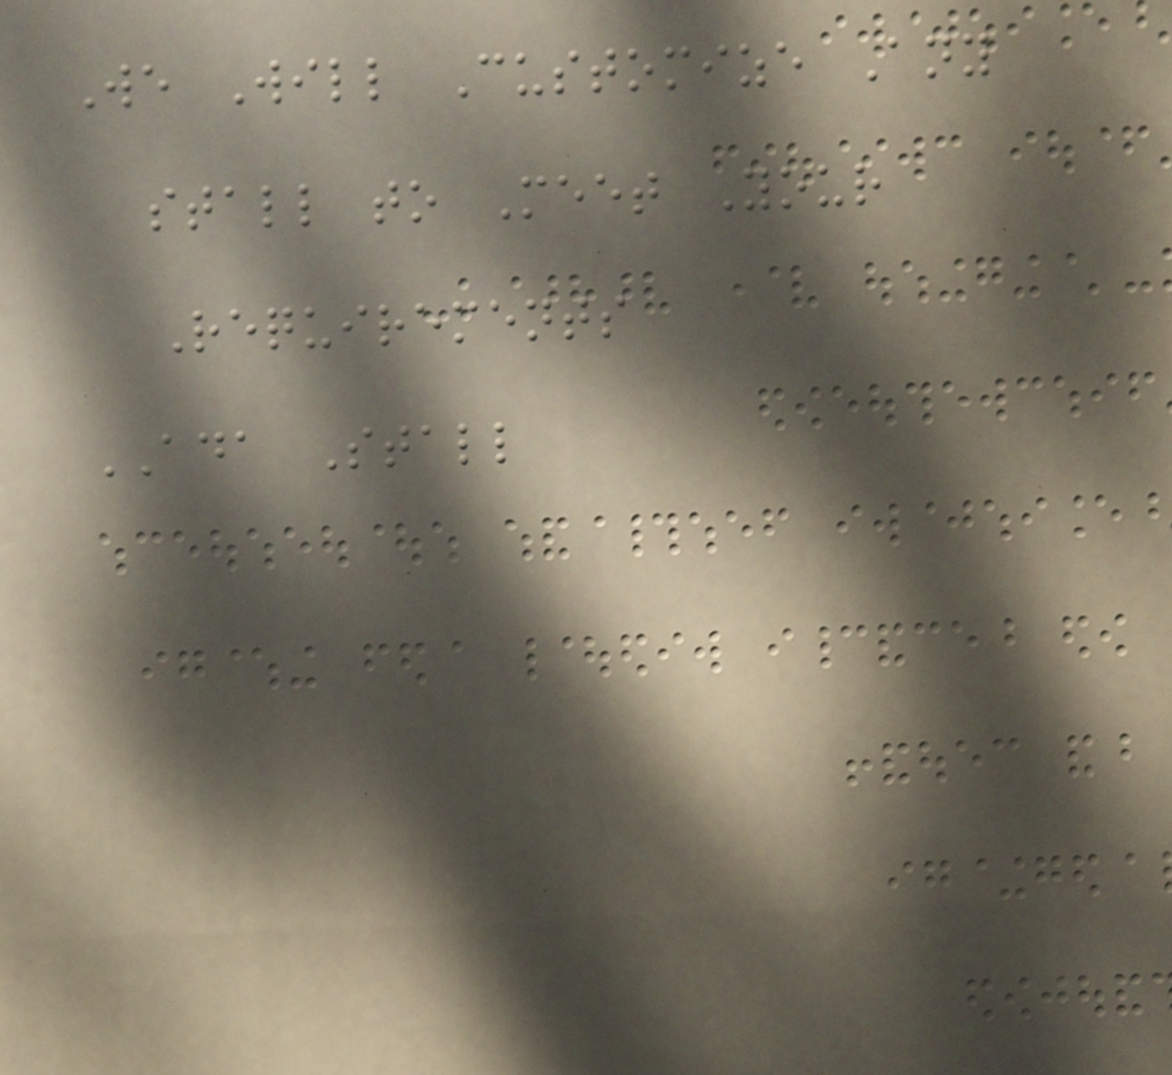We Will Customize Any
stall to Meet Your
Requirements
ADA Stall
